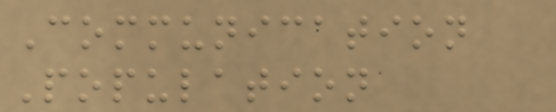Communication
Population
